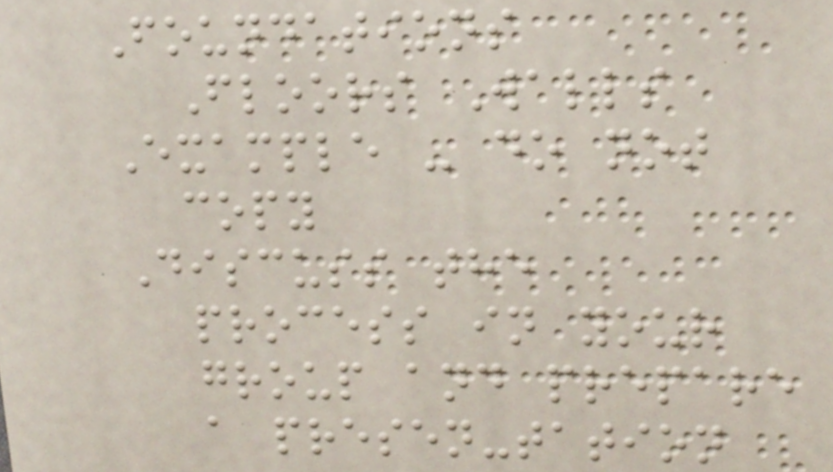Foundations
Floors Walls
Example - do not
copy
Discuss the
process in your
group and prepare
a presen-tation
